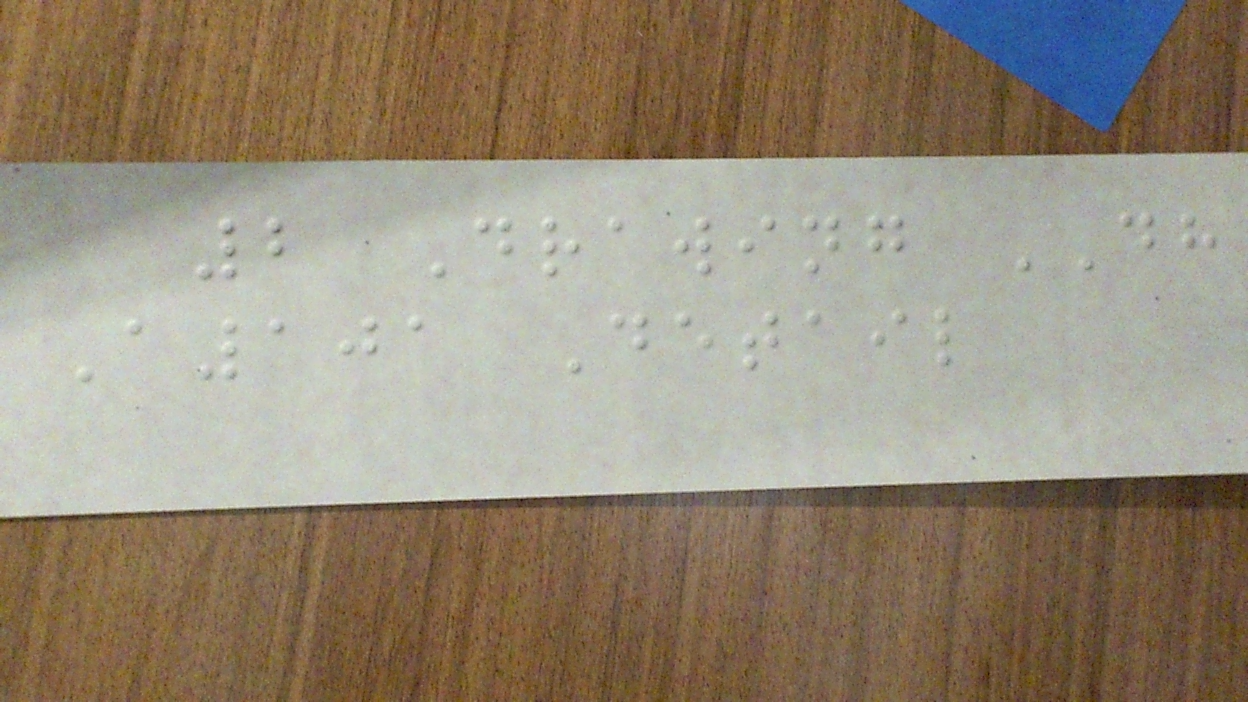2 Drawing DH
A101 Detail
